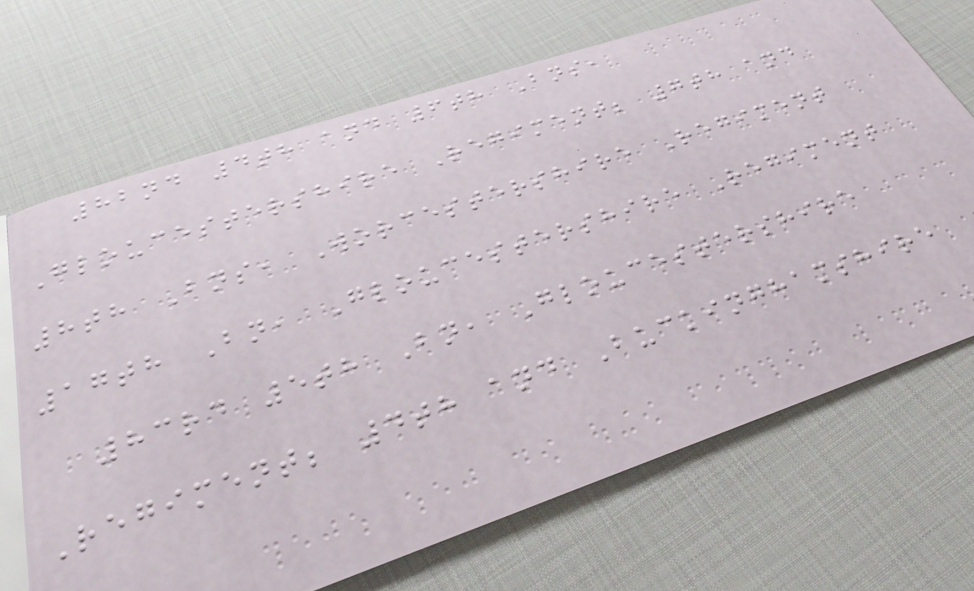82nd 4th and 6th Bns,
Gloucestershire Regiment; 7th and
8th Bns, Worcestershire Regiment
17th Bn, Gloucestershire Regiment
83rd 5th Bn, Gloucestershire
Regiment; 4th and Buckinghamshire
